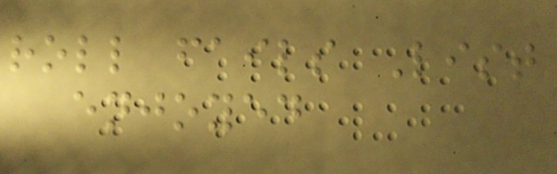roll fails List
enjoyed
